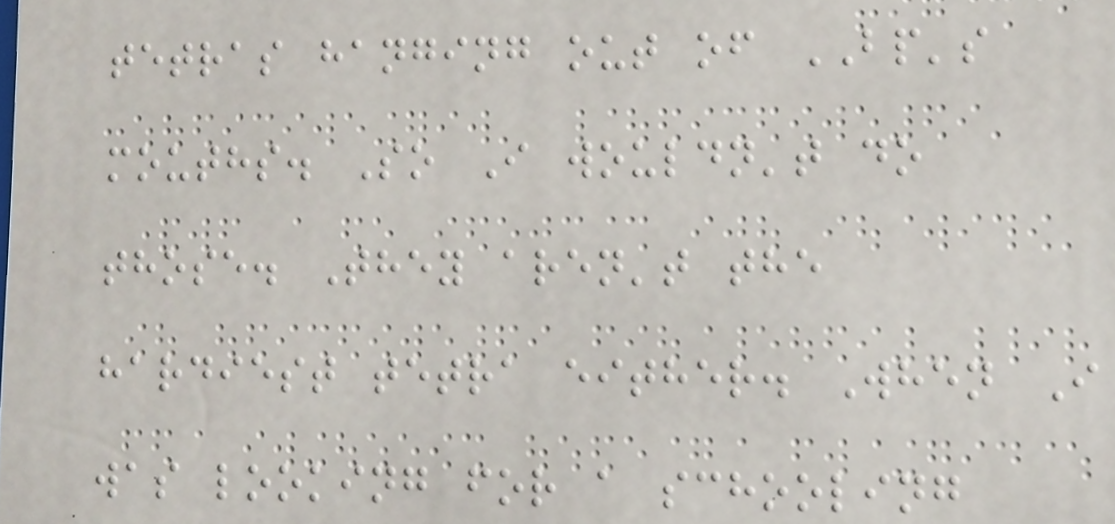tetras hanging out of BP's
mouths. So I wouldn't do
those. They aren't the
hardiest tetra either. When I
was looking for a schooling
